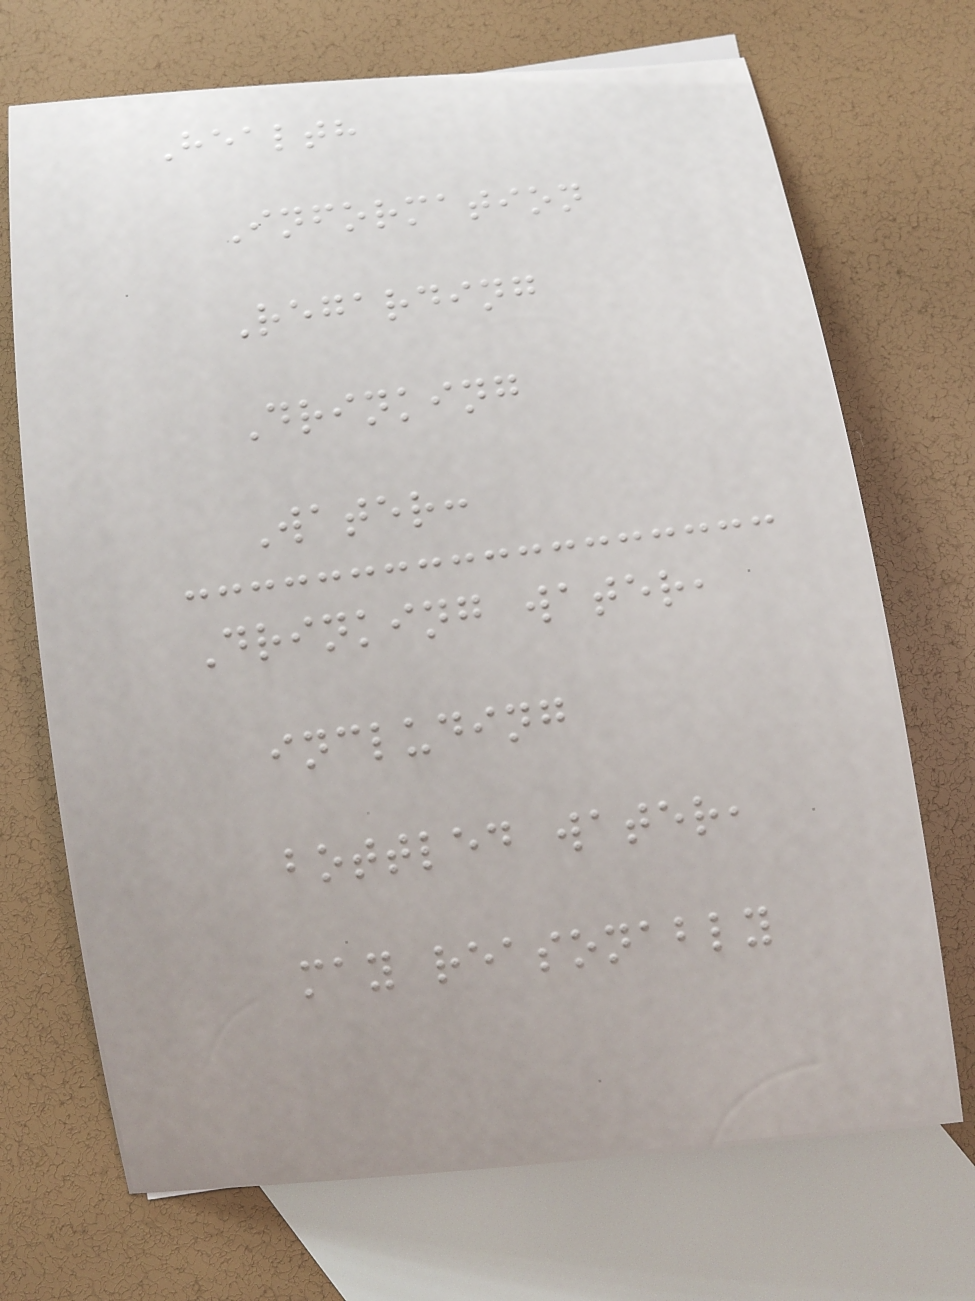Health
Information
Regarding
Drinking
Water:
Drinking water,
including
bottled water,
may reasonably
